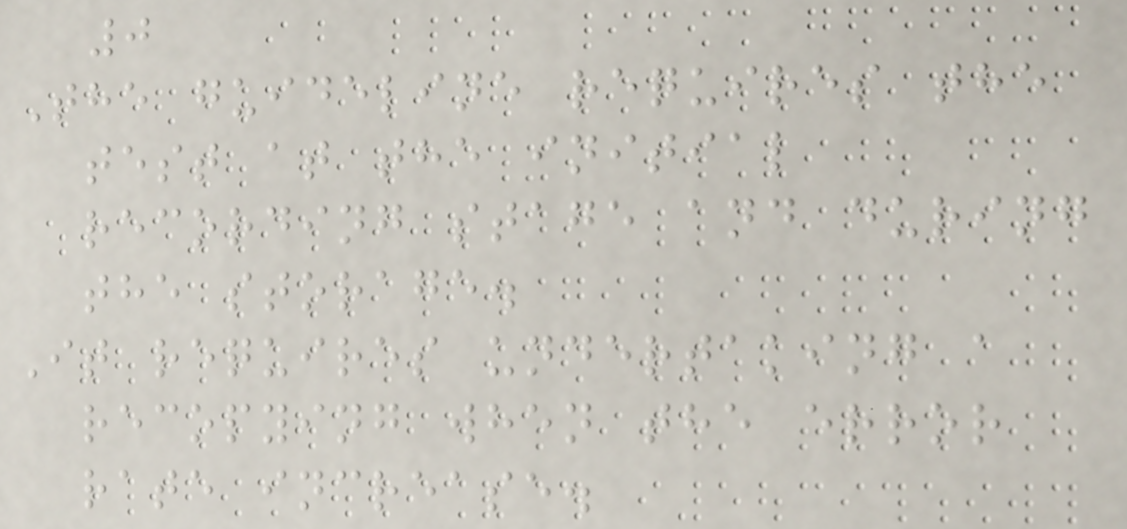0
The guideline requires the
test at the initial
recording stage and during
the storage.
It requires undertaking a
recopying when the error
rate increase.
